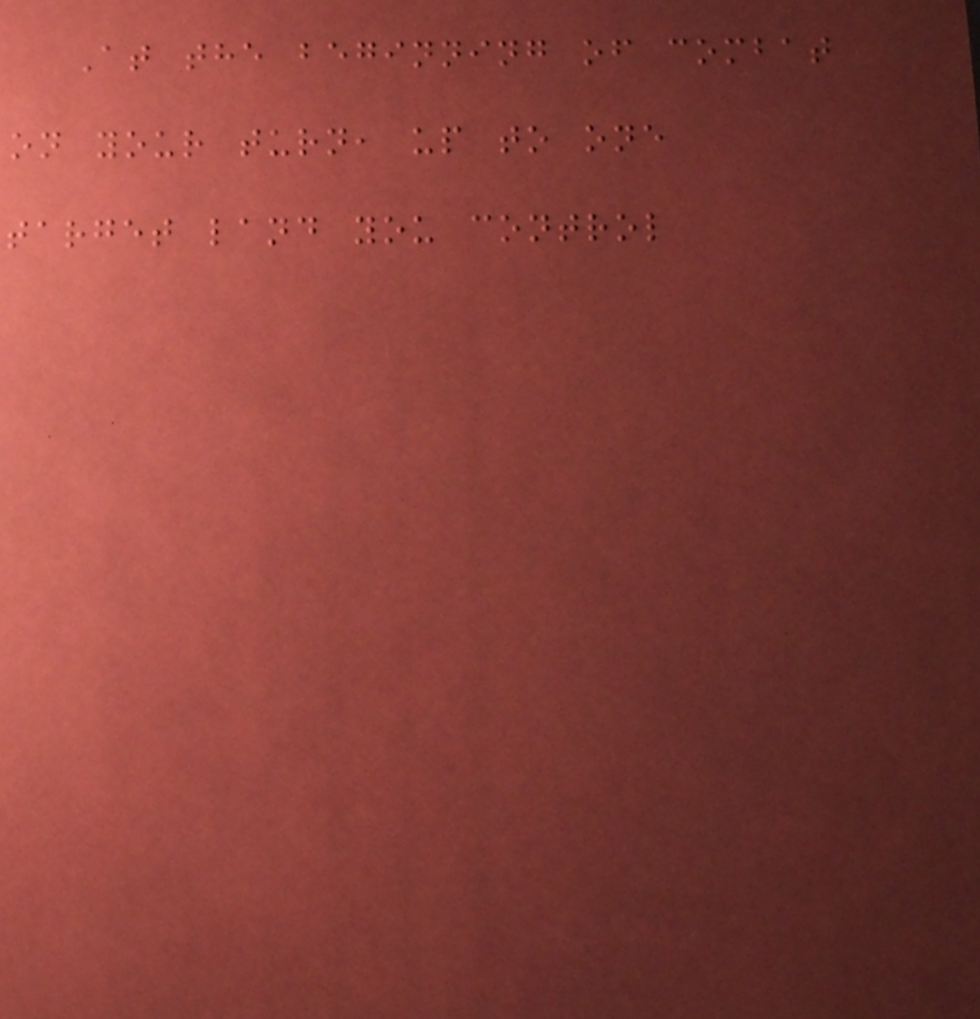At the beginning of combat
on your turn, up to one
target land you control
